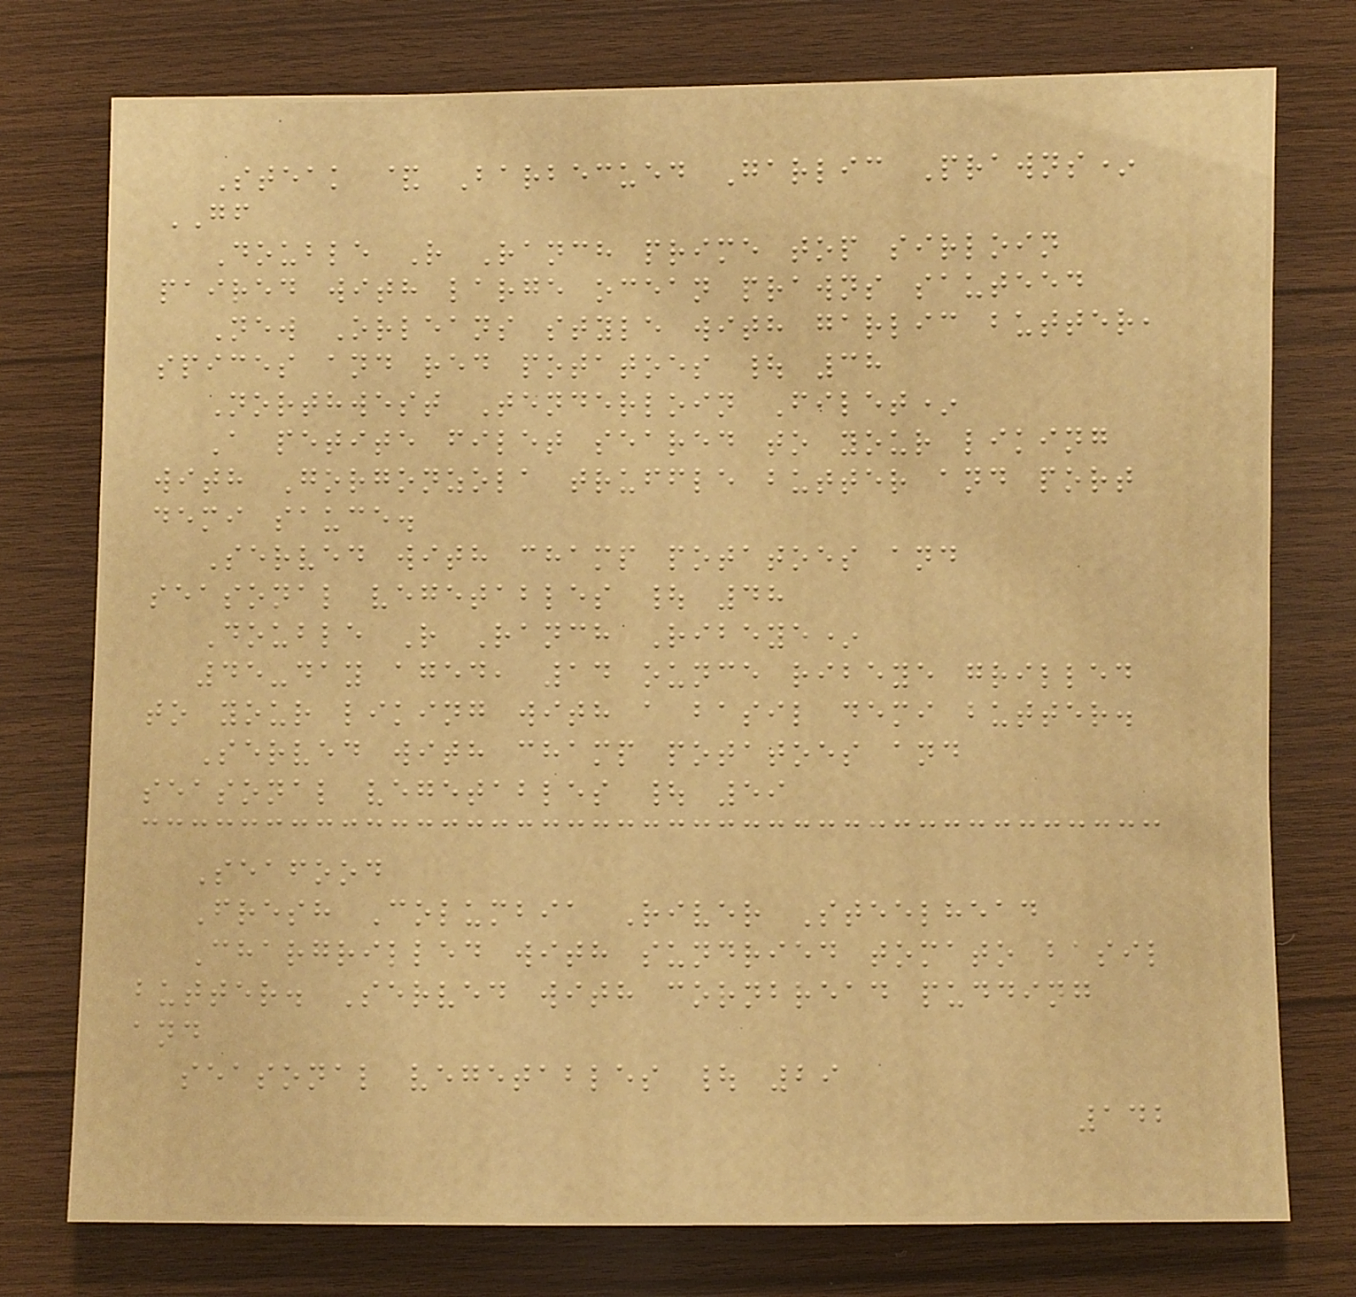Steak & Barbecued Garlic Prawns*
GF
Double R Ranch prime top sirloin
paired with large ocean prawns sauteed
New Orleans style with garlic butter,
spices and red potatoes | 38
Northwest Tenderloin Filet*
A petite filet seared to your liking
with Gorgonzola truffle butter and port
demi sauce.
Served with champ potatoes and
seasonal vegetables | 48
Double R Ranch Ribeye*
45-day aged, 14 ounce ribeye grilled
to your liking with a basil demi butter.
Served with champ potatoes and
seasonal vegetables | 59
Seafood
Fresh Columbia River Steelhead
Chargrilled with sundried tomato basil
butter. Served with cornbread pudding
and
seasonal vegetables | 29
142
